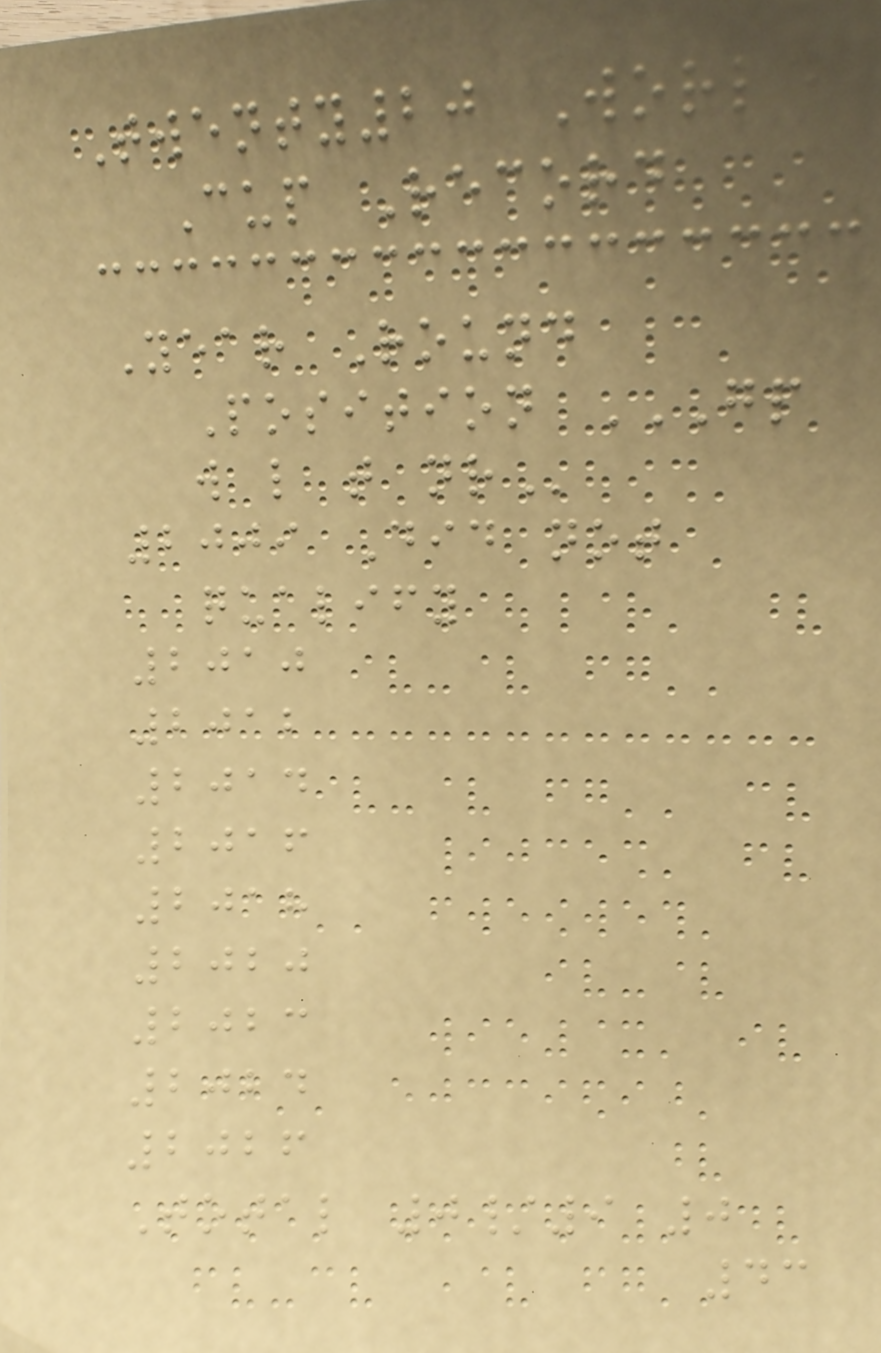Twenty20 World
Cup Record
Year Round
Position GP
W L T NR
2009 Did not
qualify
2010
2012
2014
2016
2018
2020
2023
2024
2026
Total 0/9 0
43
